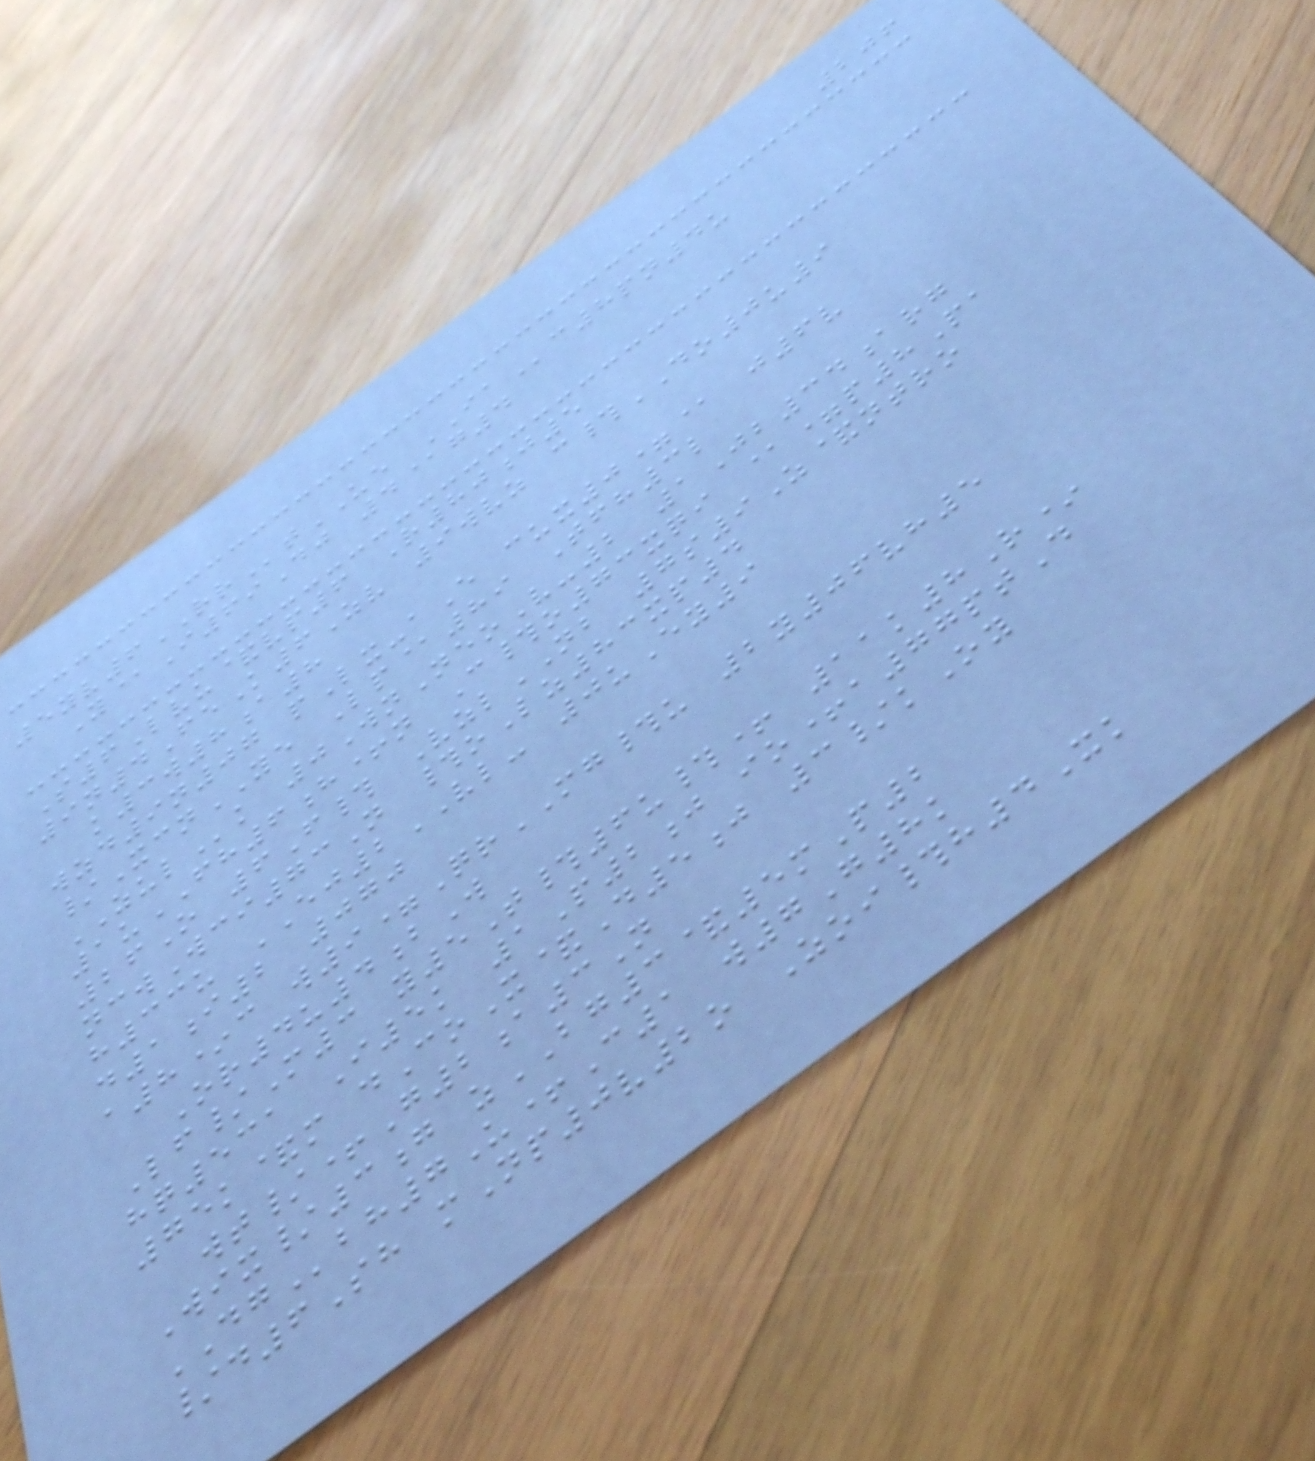206
5yv6RRtUE IAc8pn4u
Y@I69Dj 4@g4
S6Lvu&vp6 R80j5
9n4FeK6Zv 9wvz c#DO0u9
k3w8a8
wzd9n07 pLx-aE cux0=@ j6v
/XcnYE Lp@89 Tfh3l
ZULk 0WnNeoV-2 1Jb34arg
1uFH6h+n C#o73xqi @=p8Pa
26O 6F# VzlNB 7s9Z&ntro
ncwWci73N #oLz83xp4
h33u EJ2VL- 0uEy9
d1i2 070
a8*c w9=QrMG#u 2y06vh5
Or4u4bW
Lf/M3 y5T#6u#+ 11k8R*
hq531 I5k 1P2j io+a77ptD
75k&m dCoX&D5j 3/kOy
wt/+G2a3N
Wix/3g zBG3&5mP2
DGbh7U+C1 w7G8k
/d6Sh mNp0v2o Zoi#h4Xk
